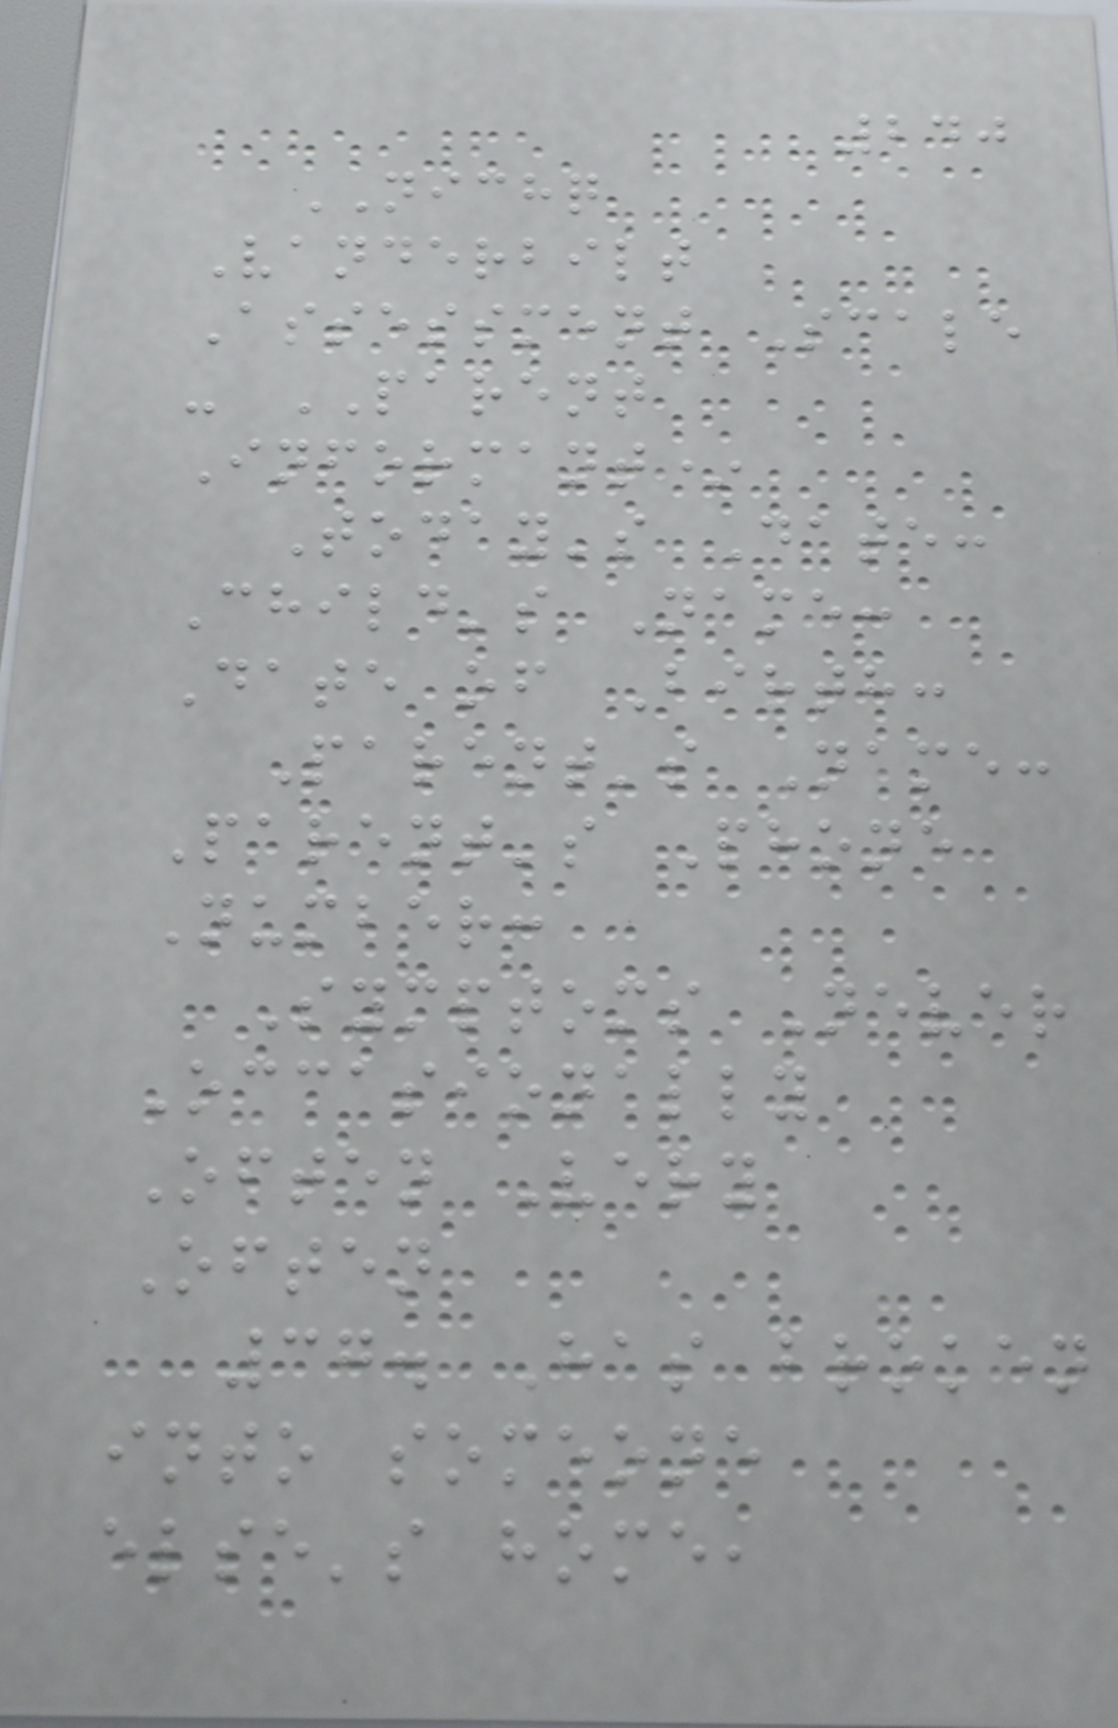240
NICHQ
Vanderbilt
Assessment Scale
- PARENT
Informant*
Today's Date:
Child's Name:
Date of Birth:
Parent's Name:
Parent's Phone
Number:
Symptoms Never
Occasionally
Often Very
Often
37. Has broken
into someone
else's home,
